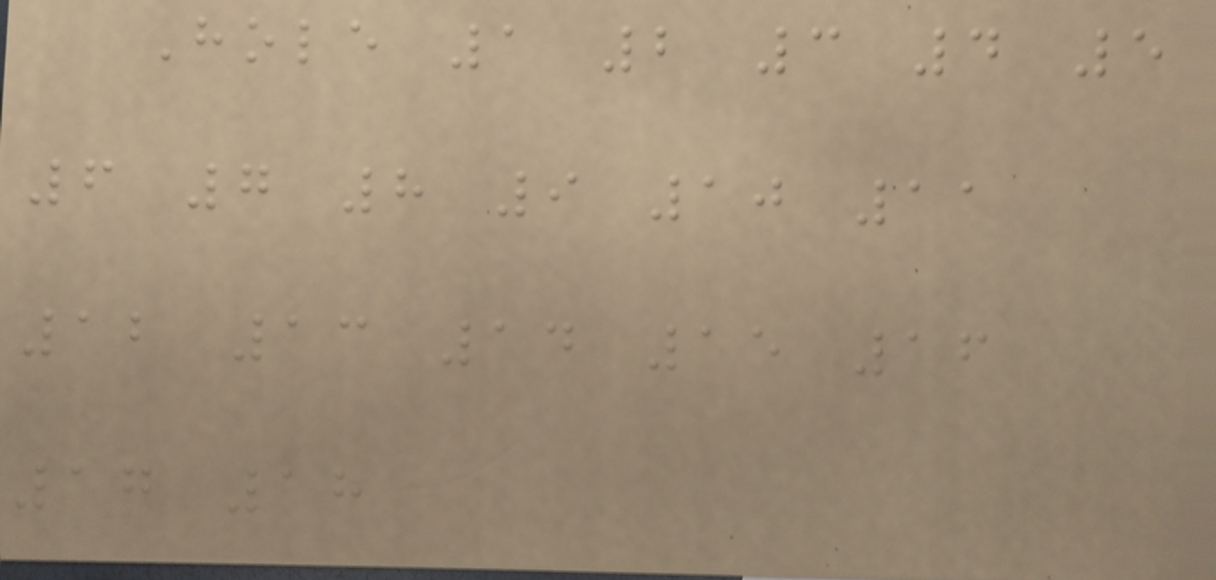Hole 1 2 3 4 5
6 7 8 9 10 11
12 13 14 15 16
17 18
